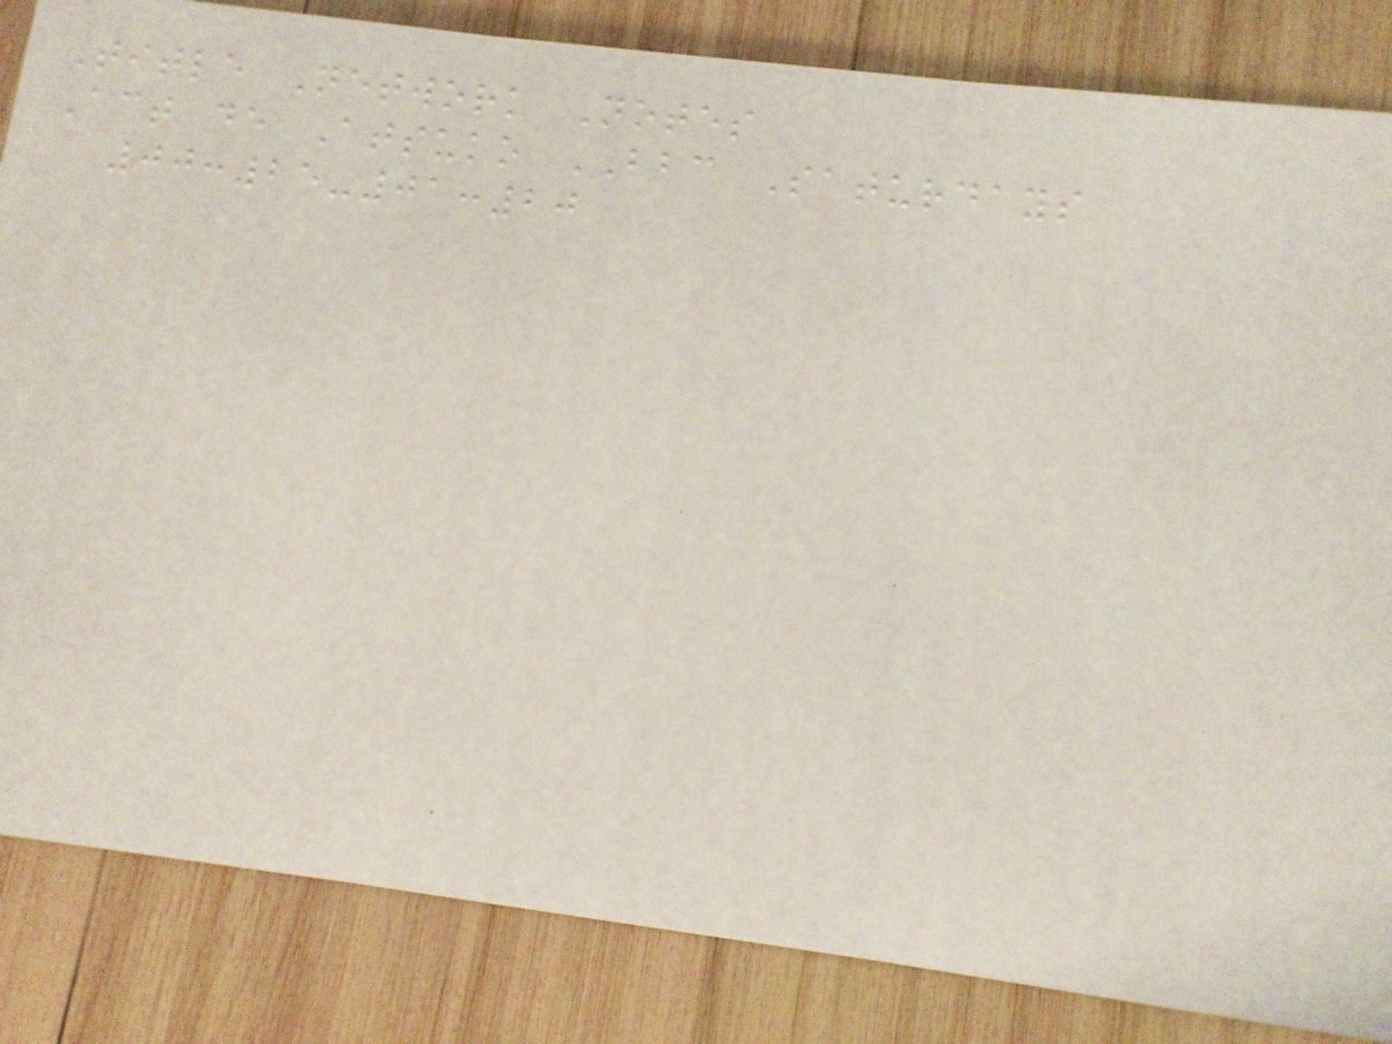Title Network Notes
Act de Atsuko BBC Saturdays
00:25-01:20
